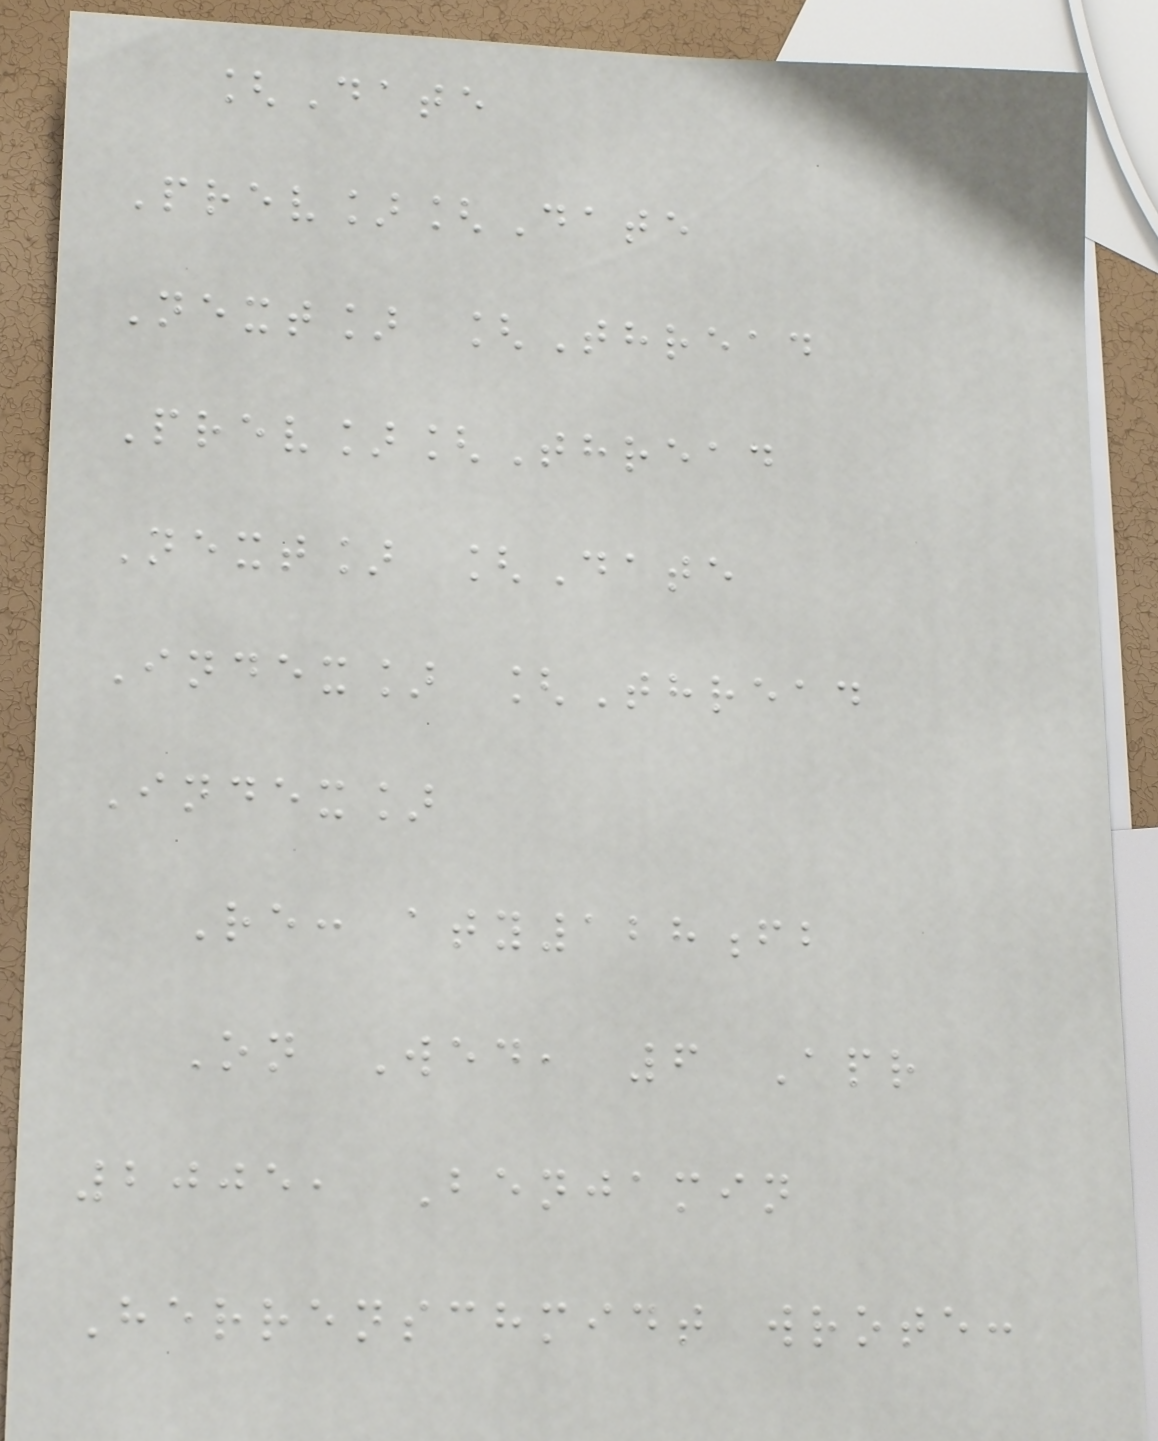[Date
Prev][Date
Next] [Thread
Prev][Thread
Next] [Date
Index] [Thread
Index]
Re: aty128fb
On Wed, 6 Apr
2005, Benjamin
Herrenschmidt wrote:
